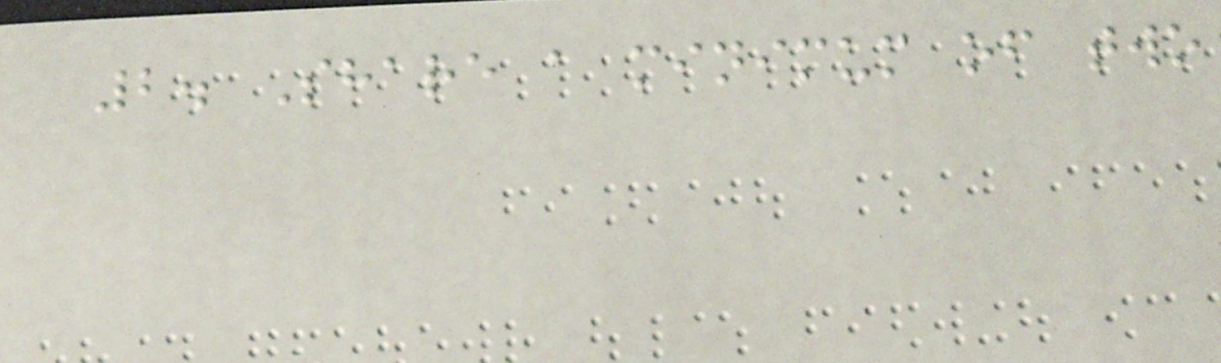2. Share a minimum of two
